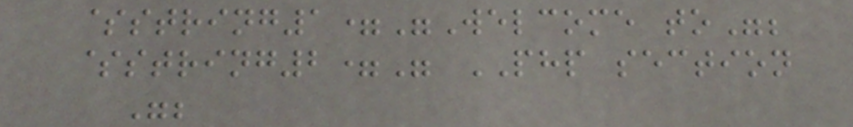$string1="Welcome to";
$string2=" PHP section
";
